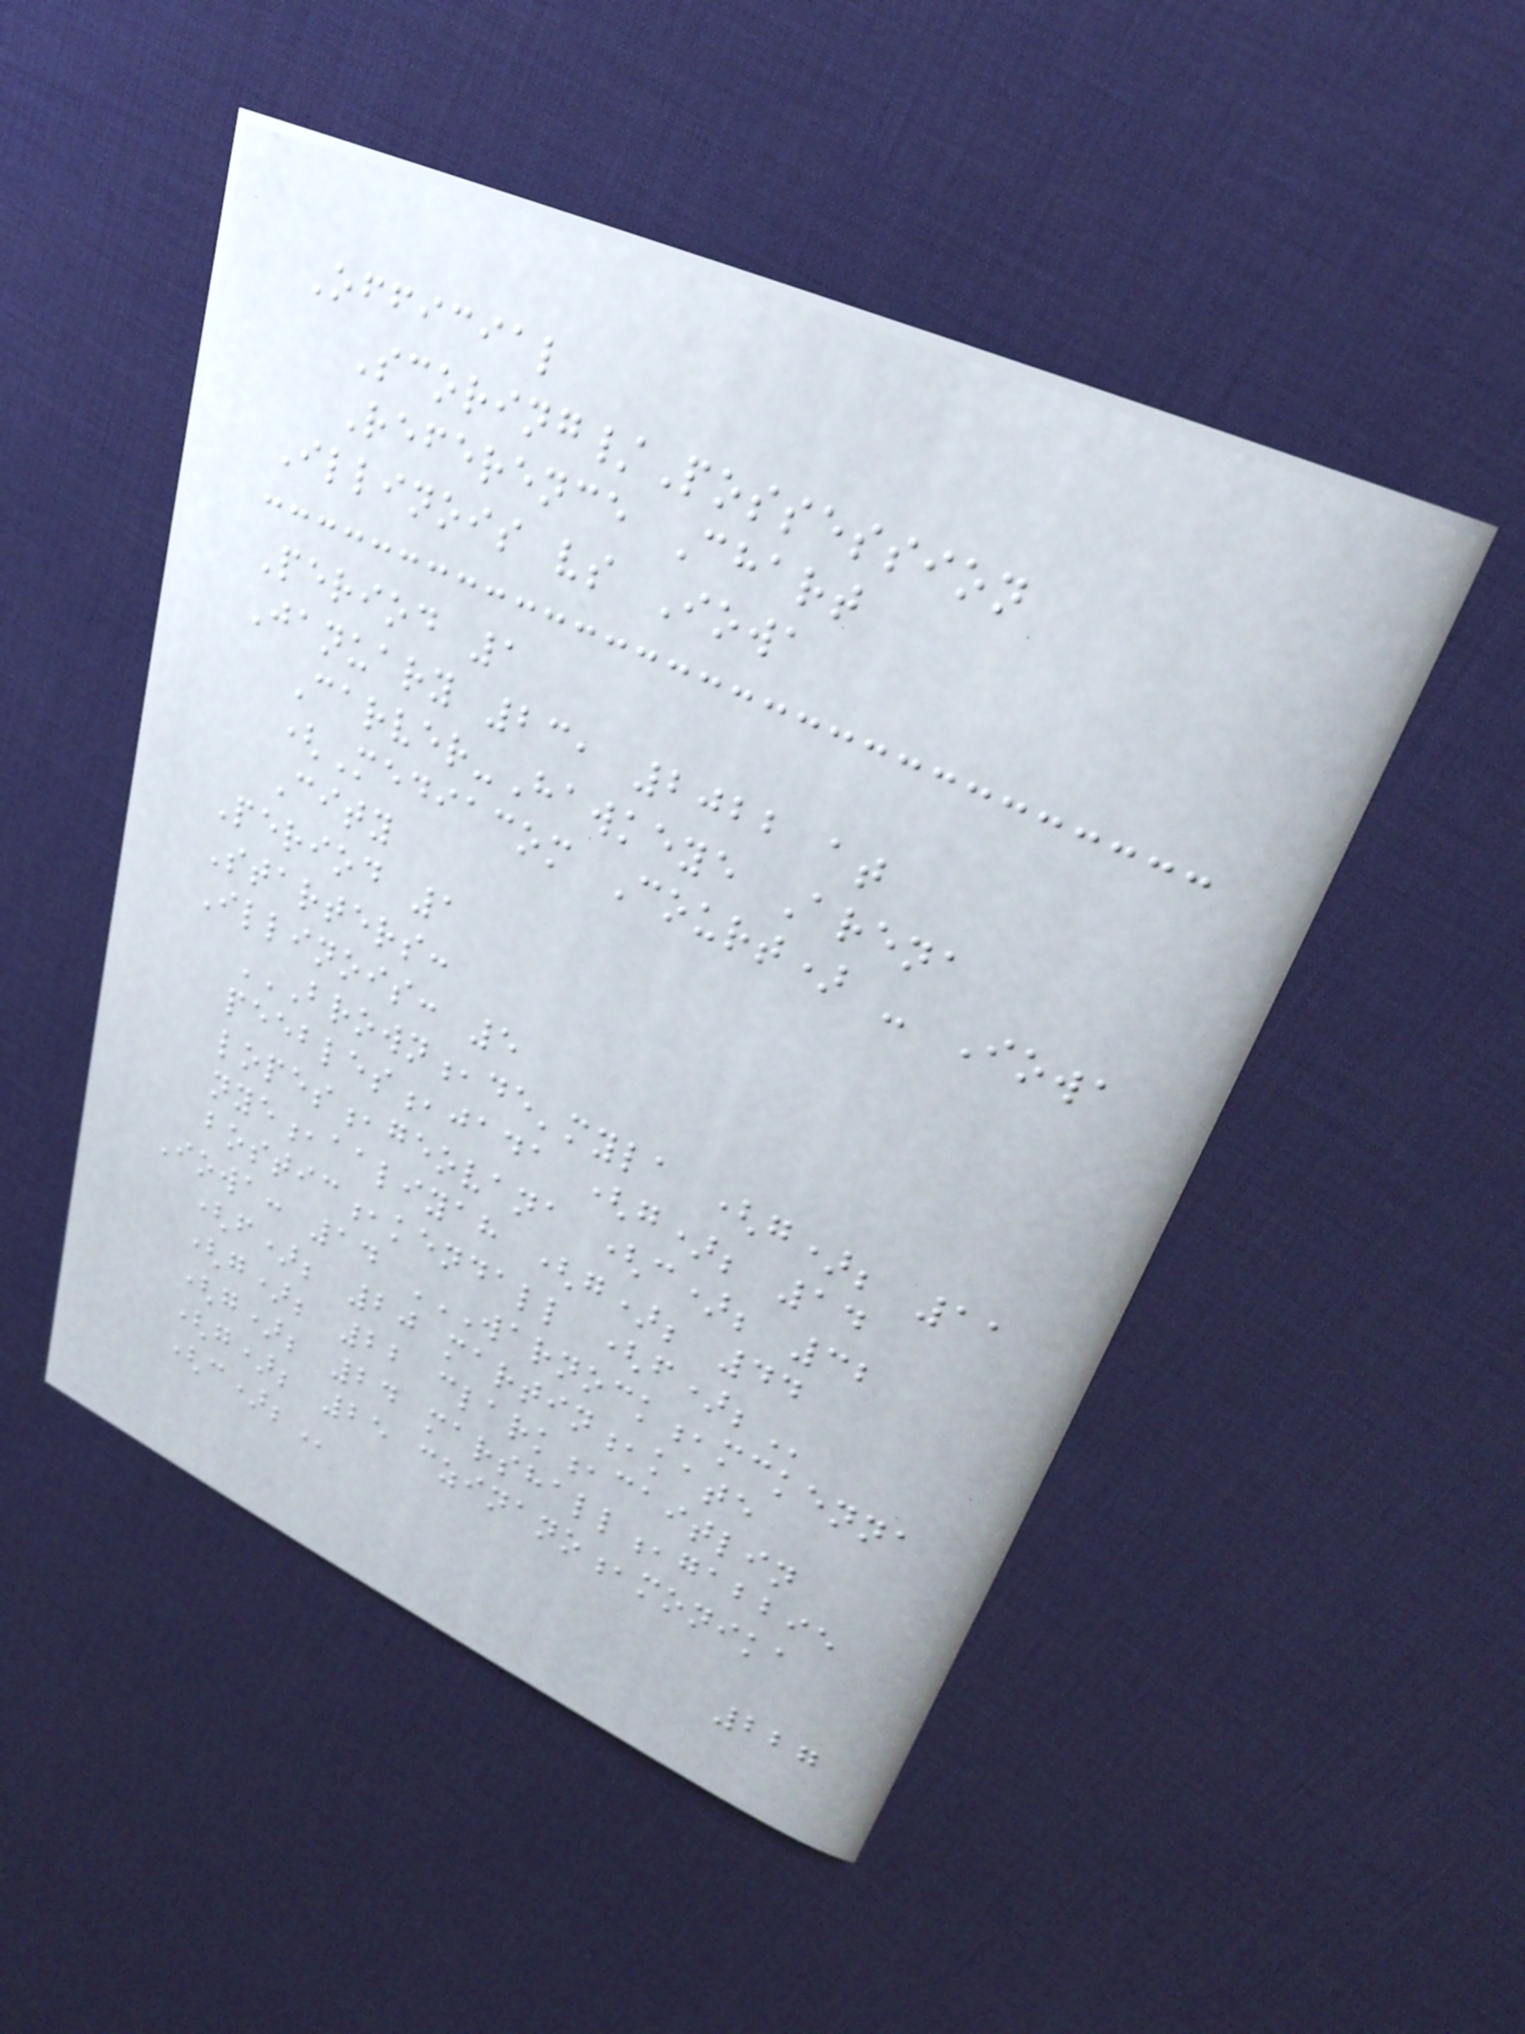Official
Scoring/Possession
Reference Chart
Illinois vs Iowa
Period 1
January 23, 2022 at
Carver-Hawkeye Arena
(Mediacom Court) - Iowa
City
Period 1
Starters:
Illinois: 5
BROWN,DE'MYLA (G); 11
PEEBLES,JADA (G); 14
LOPES,GEOVANA (C); 32
NYE,AALIYAH (G); 44
BOSTIC,KENDALL (F);
Iowa: 14 WARNOCK,MCKENNA
(F); 20 MARTIN,KATE
(G); 22 CLARK,CAITLIN
(G); 24 MARSHALL,GABBIE
(G); 25 CZINANO,MONIKA
(C);
227
